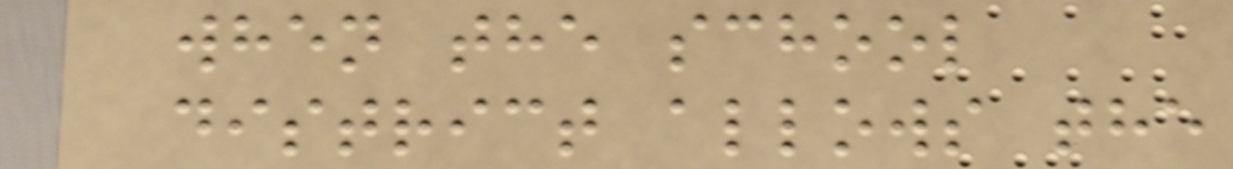when the school
district allows the
